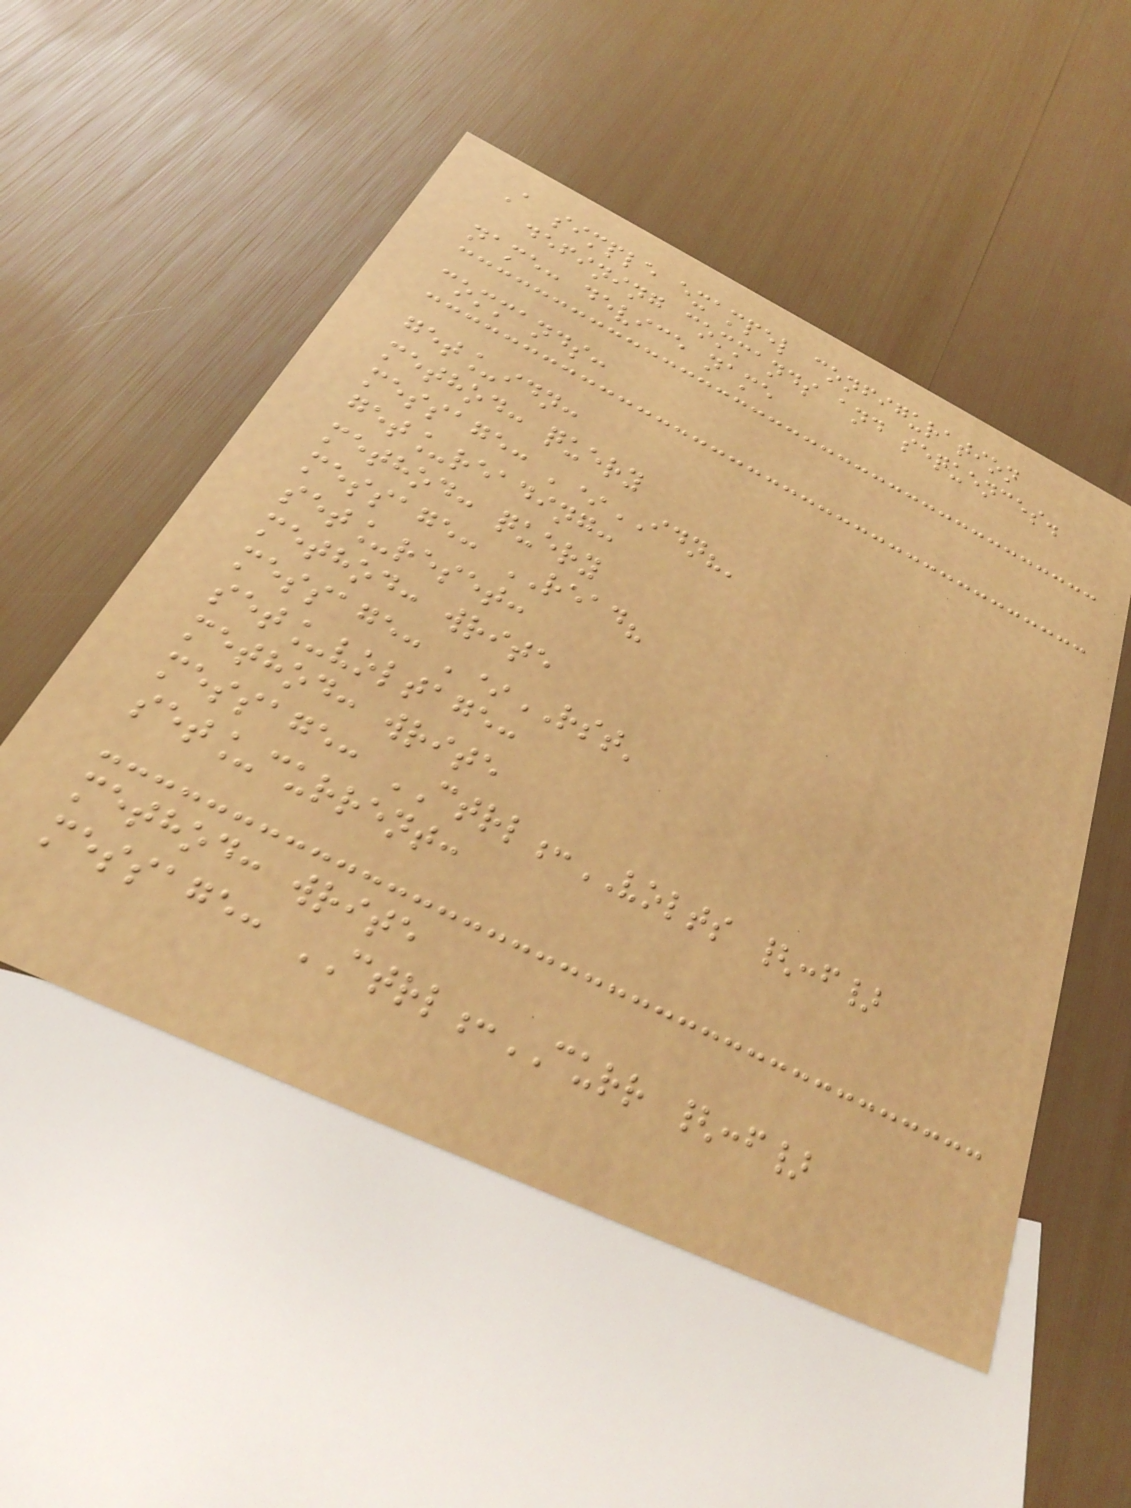A simple exampel configuration
defining commands and sequences.
name: device name
commands:
get_idn:
method: query
message: '*IDN?'
get_reading:
method: query
message: READ?
set_reset:
method: write
message: '*RST'
set_voltage:
method: write
message: CTRL:VOLTS {:f}
set_current:
method: write
message: CTRL:CURR {:f}
